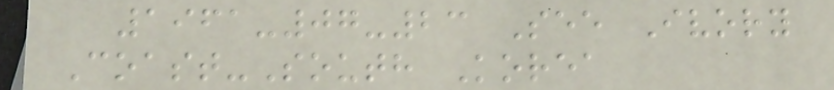1961-07-23 See Ivory
Coast-South Korea
